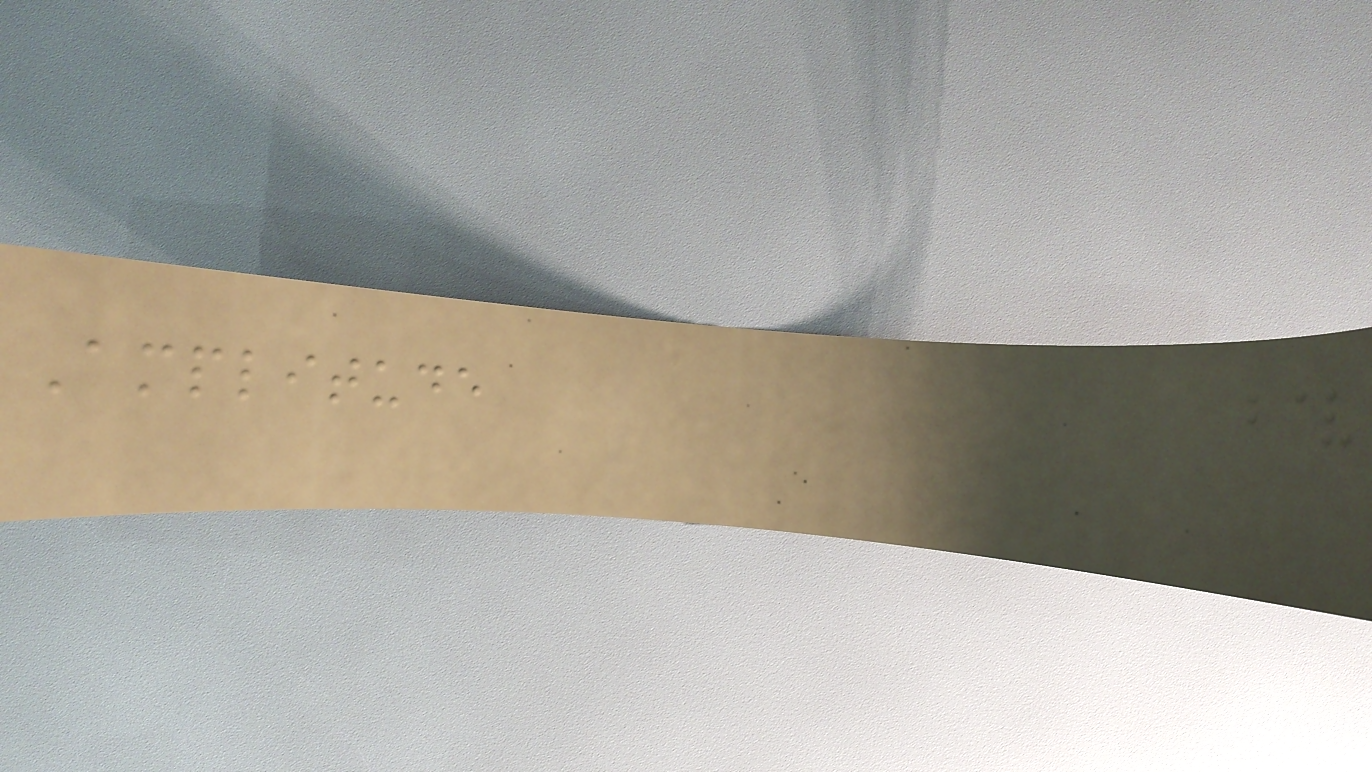Amplitude
